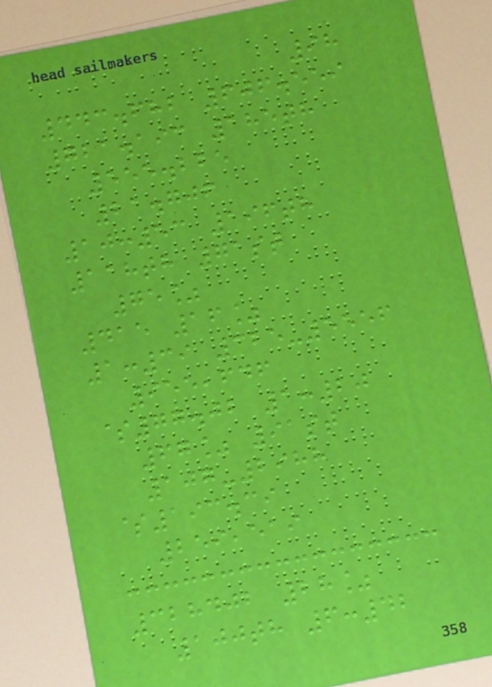98
443.682 606.559
721.193 185th
555.225
21.706
10:53 196th
118th 71st
75%
415 16%
1:39 325-5556
955,646
$77.02 1:20
67% 91st
107-2988
$193.39
259,519
328402 28%
100th 6:42
